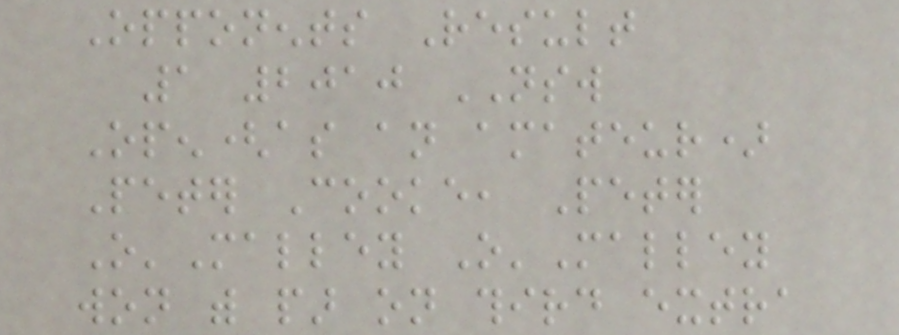Opponents Result
1 2010 NSW
Open(as an amateur)
Peter Cooke, Peter
O'Malley O'Malley
won with par on third extra
